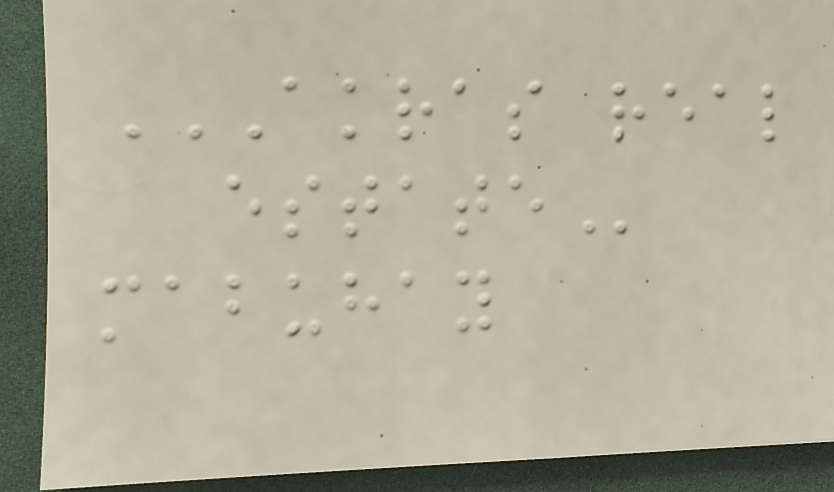AKRAS REAL
ESTATE
mabuhay
